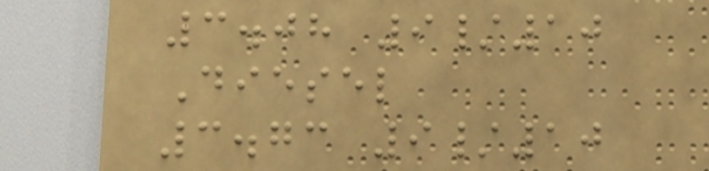3.08 9/10
Diesel
3.73 9/10
